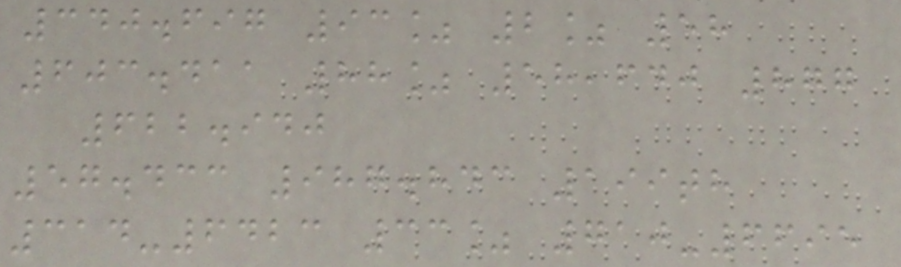340.697 93% 2% 58
603.411 88% 58,640 877
622.940
57.433 987.843 199th
314-6423 33% 710-6695
